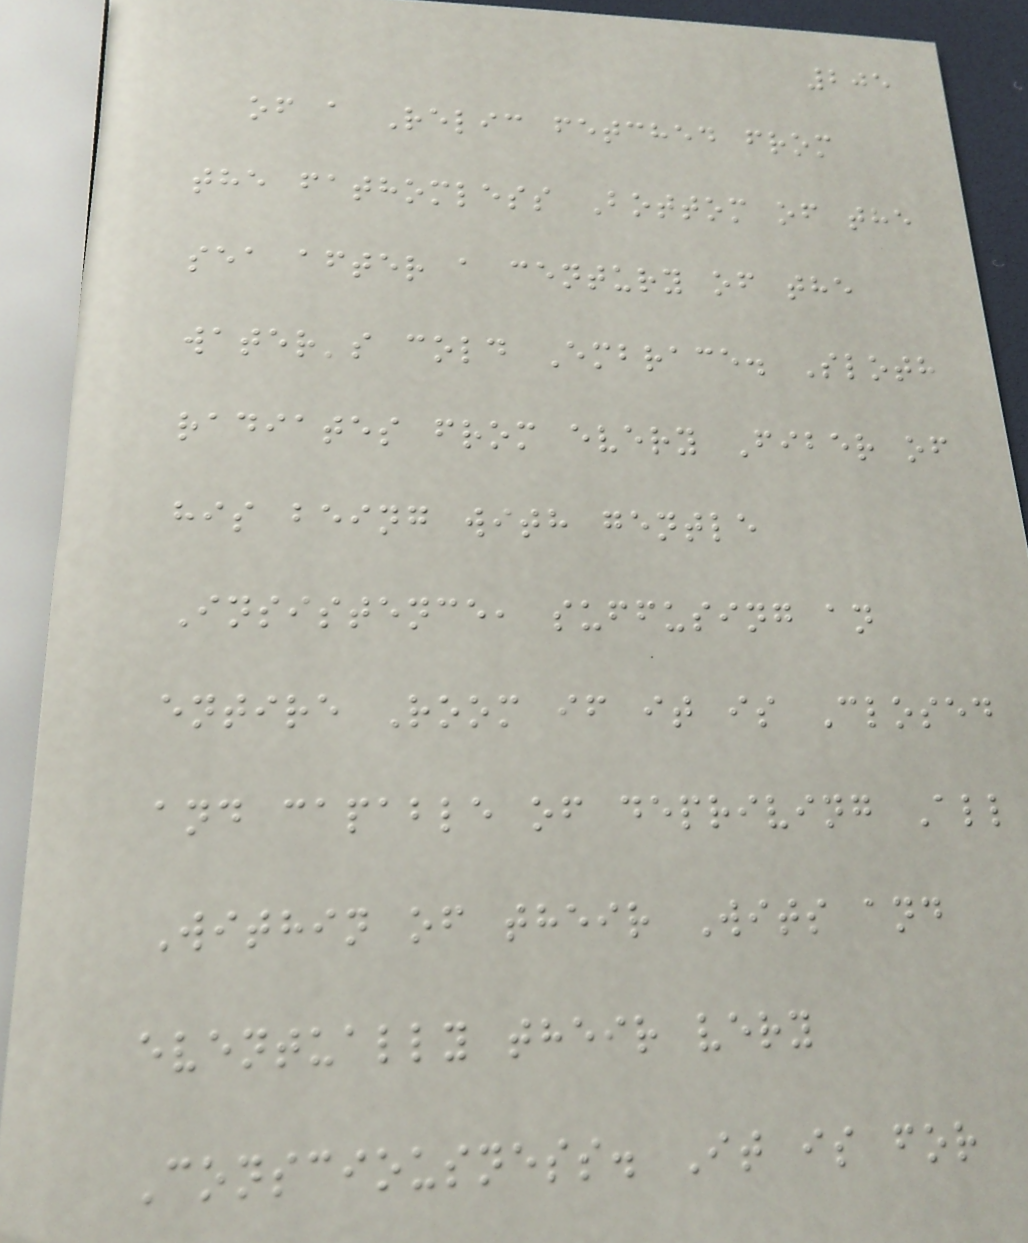205
of a Relic fetched from
the fathomless Bottom of the
sea after a century of the
water's cold Embrace. Sloth
radiates from every Fiber of
his being with gentle
Insistence, suffusing an
entire Room if it is Closed
and capable of depriving All
Within of their Wits and
eventually their very
Consciousness. It is for
